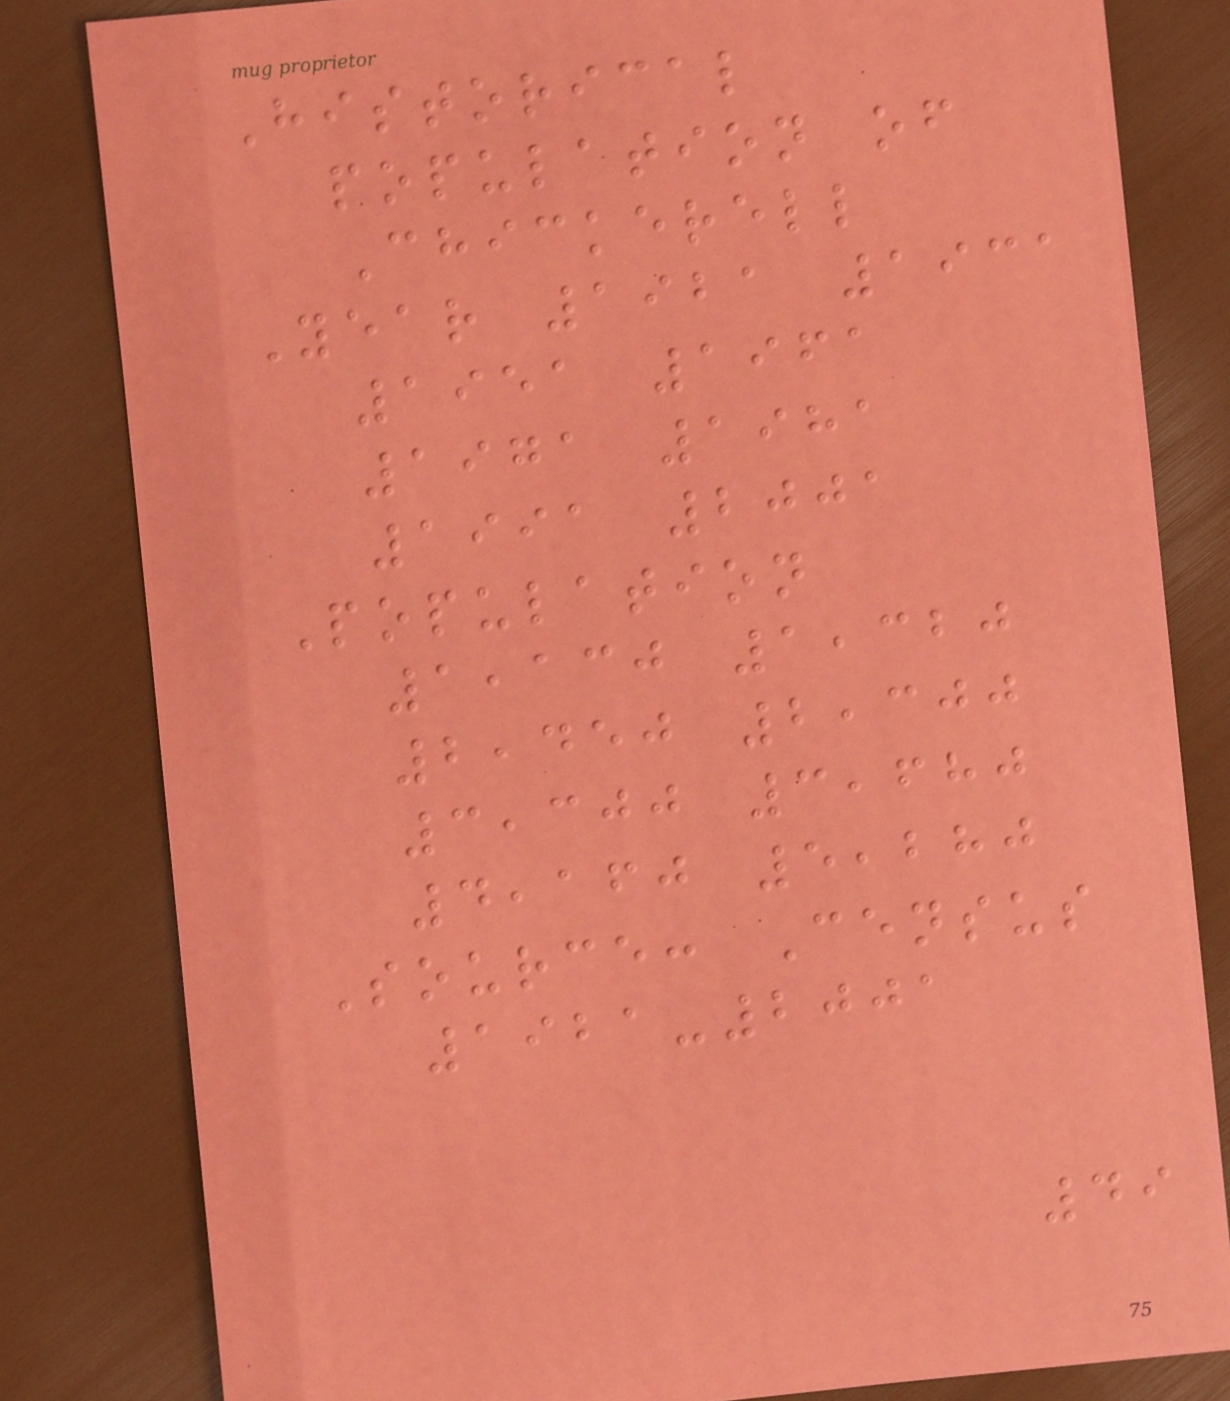Historical
population of
Chickerell
Year 1921 1931
1951 1961
1971 1981
1991 2001
Population
1,130 1,320
2,450 2,300
3,300 3,680
4,160 5,280
Source: Census
1921-2001
49
